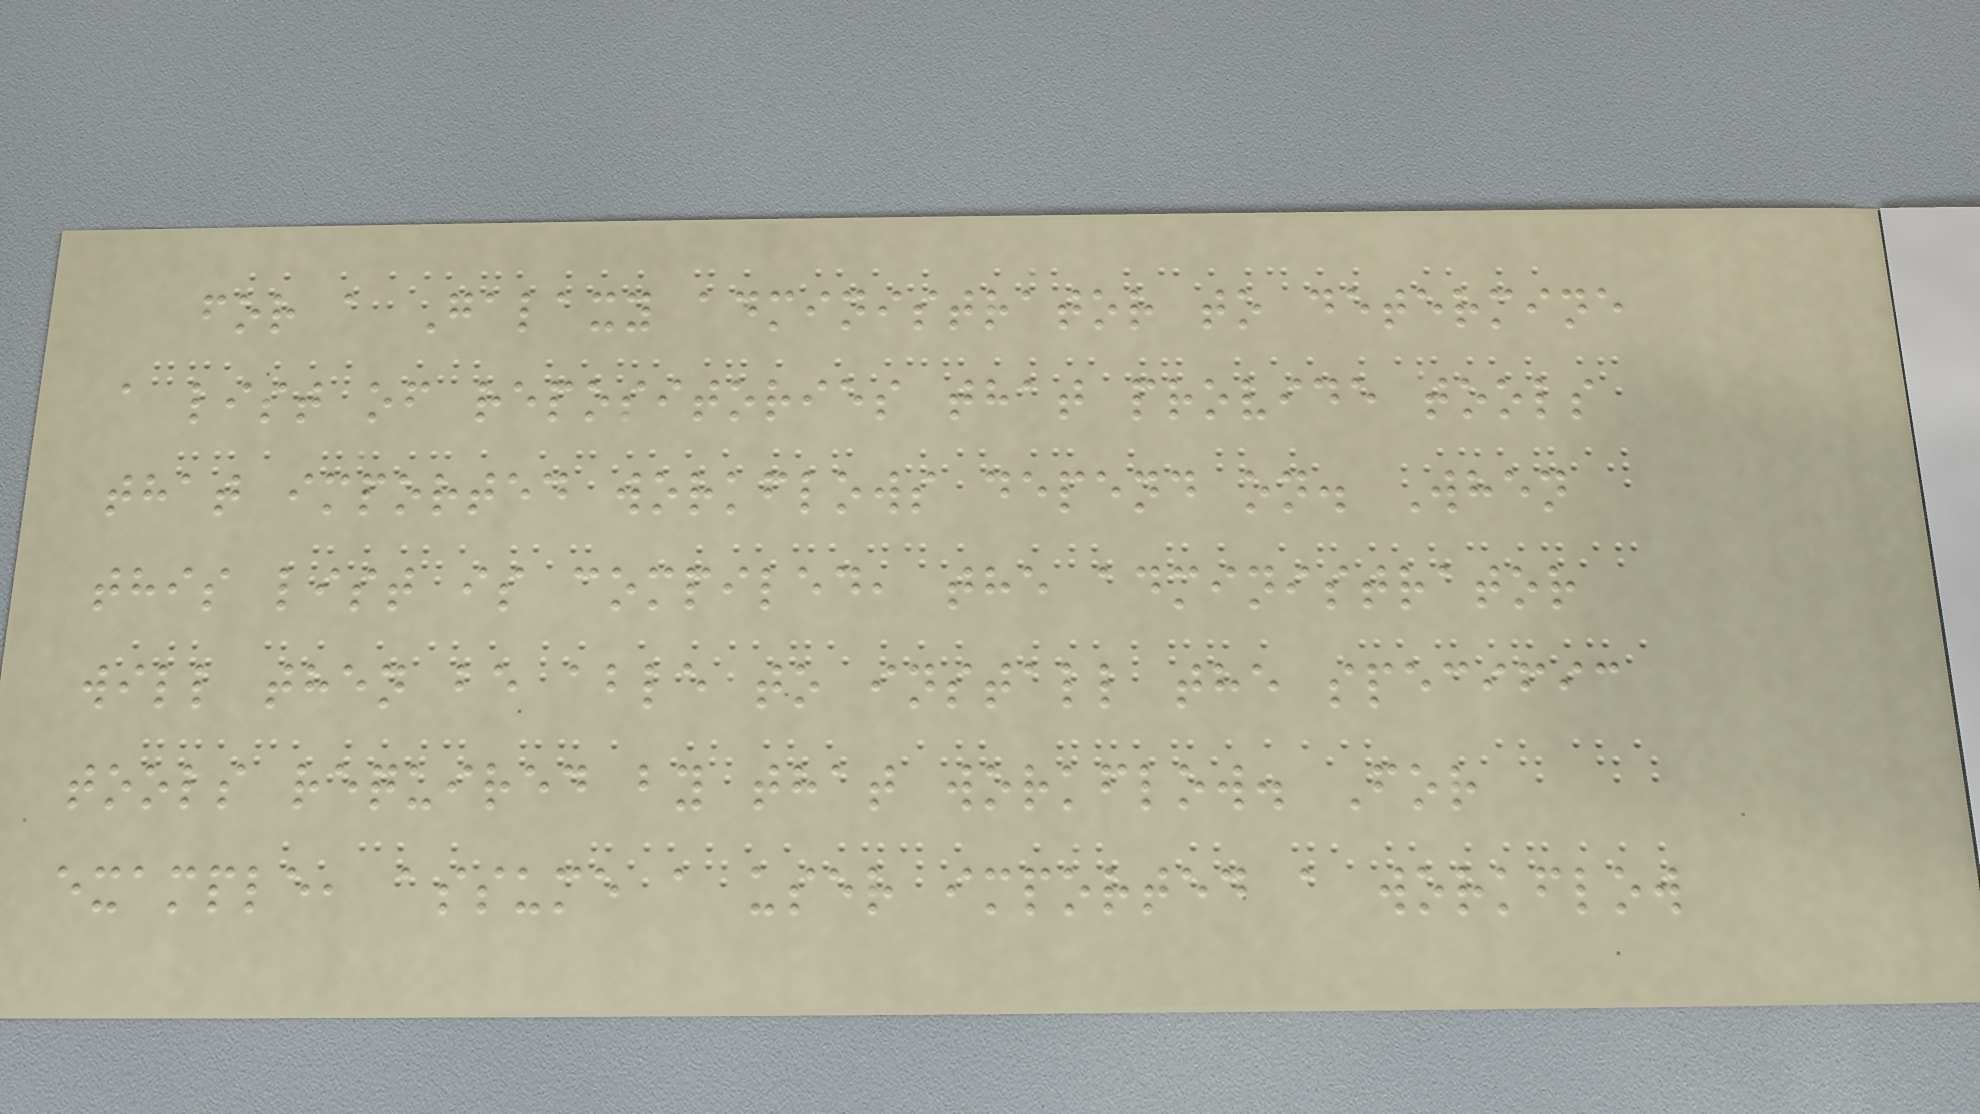for a Galaxy administrator to determine
a list of repositories that provide tools
that imported workflows depend on. When
this list is compiled, the administrator
will then be able to install the specific
tools required by that workflow. For
example, assume a user imported a workflow
